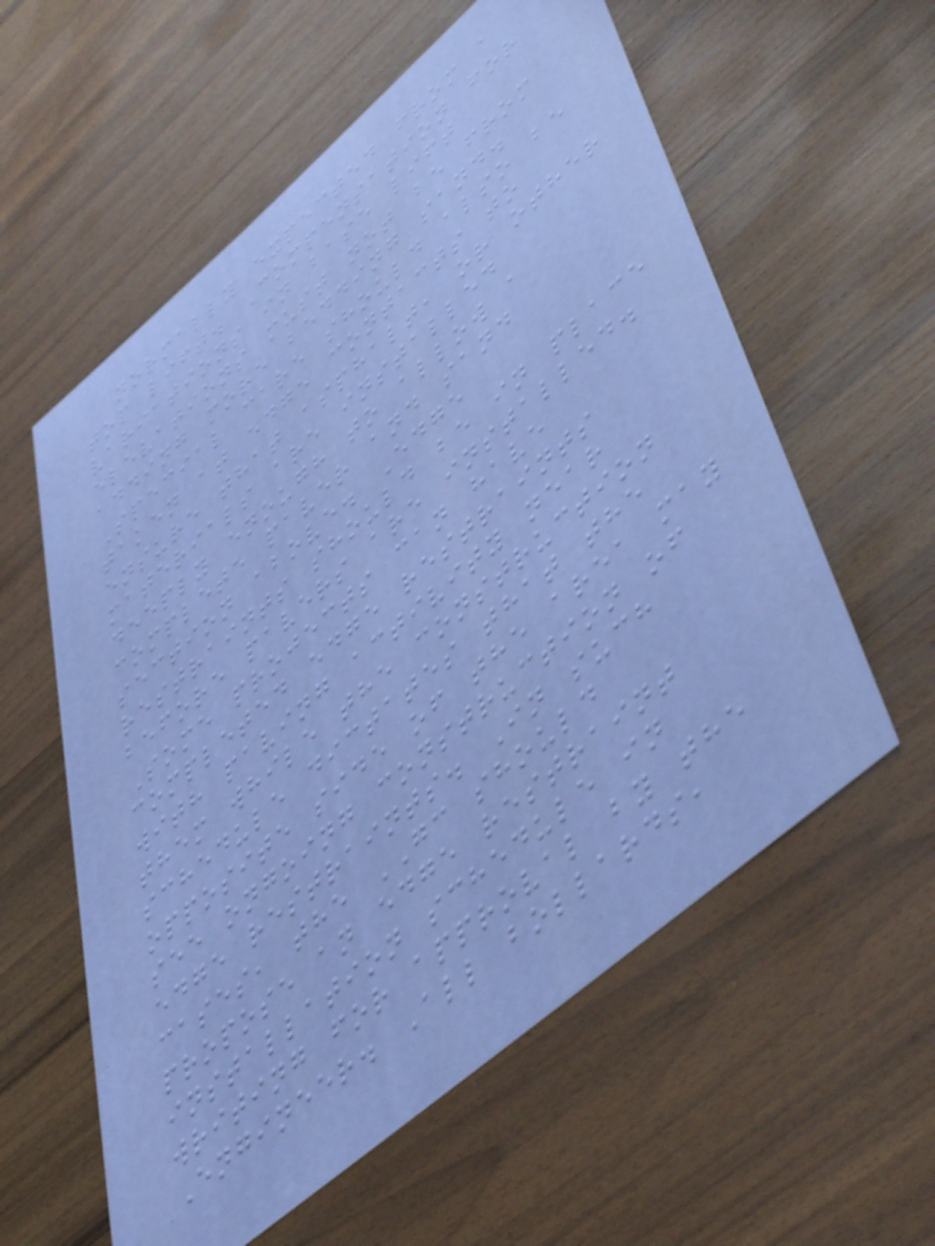normally expected from a
top lift. Compensation for
variations in base lift
elevations must not be from
adding more bedding sand.
Special care should also be
taken at edge contacts to
ensure that asphalt, or other
materials are installed
deeply enough to allow a
complete paver and sand
section above. Edge
restraints should be in place
before pavers are installed.
Some projects can have
completed edge restraints
with paving activity near
them while the construction
schedule dictates that the
opposite side of the area may
see ongoing construction of
edge restraints. In such
cases, the GC should
propose an edge restraint
installation schedule in
writing for approval by the
Engineer. All bollards,
